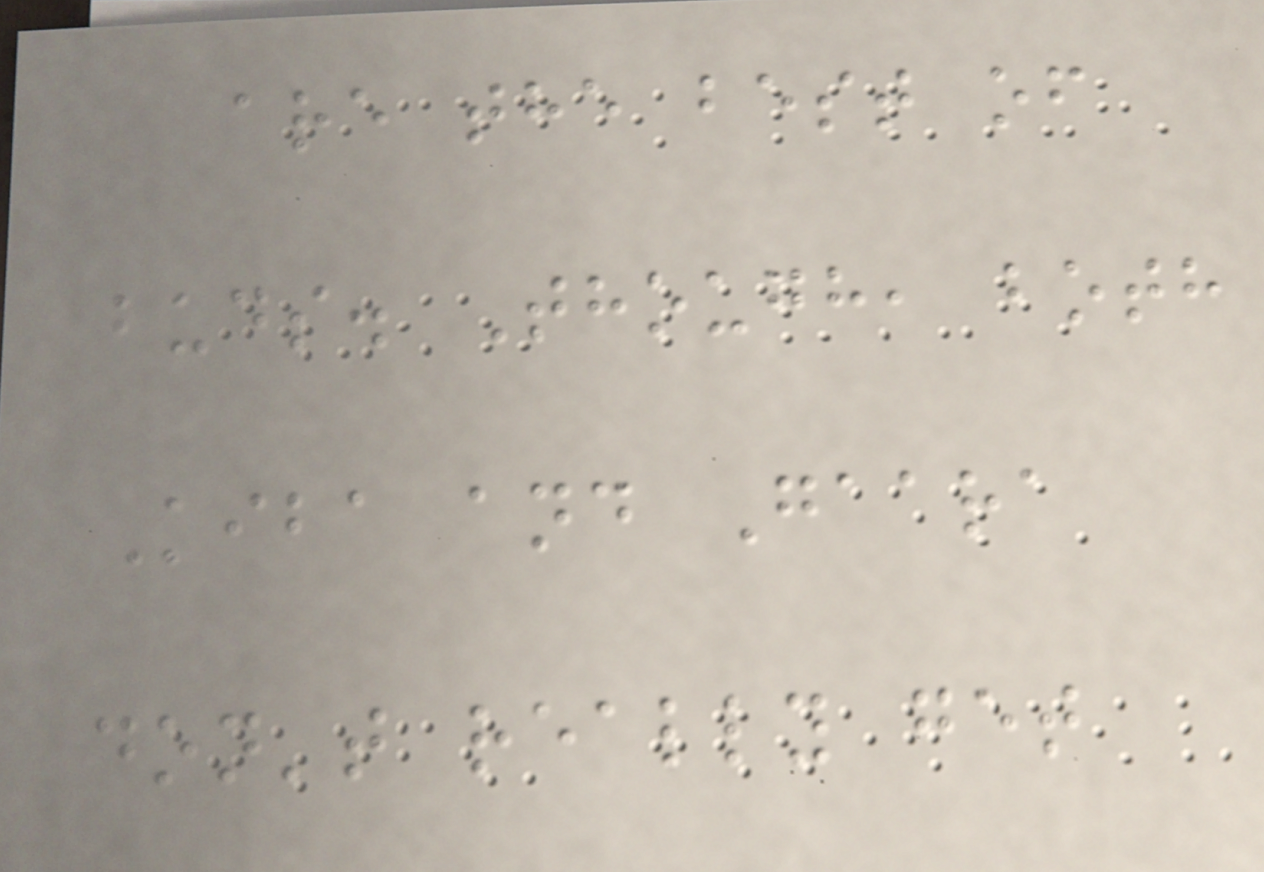are the best of
buds. Though, both
Kiba and Gaara
don't really get
